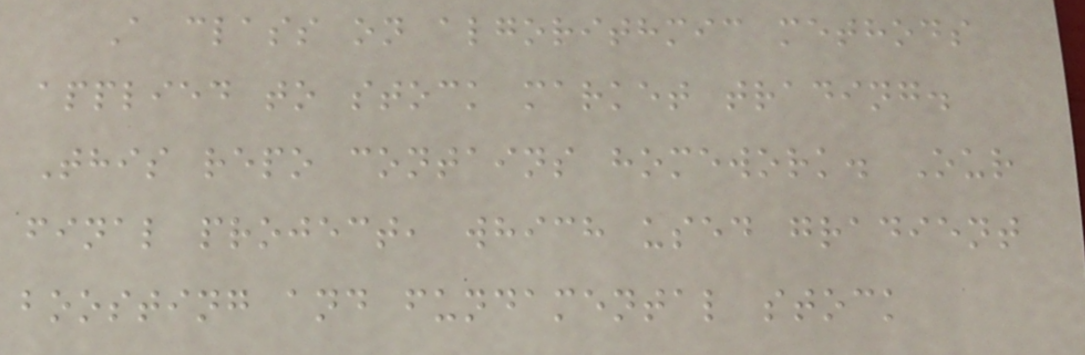A class on algorithmic methods
applied to stock market trading.
This repo contains homework. Our
final project, which used gradient
boosting and fundamental stock
